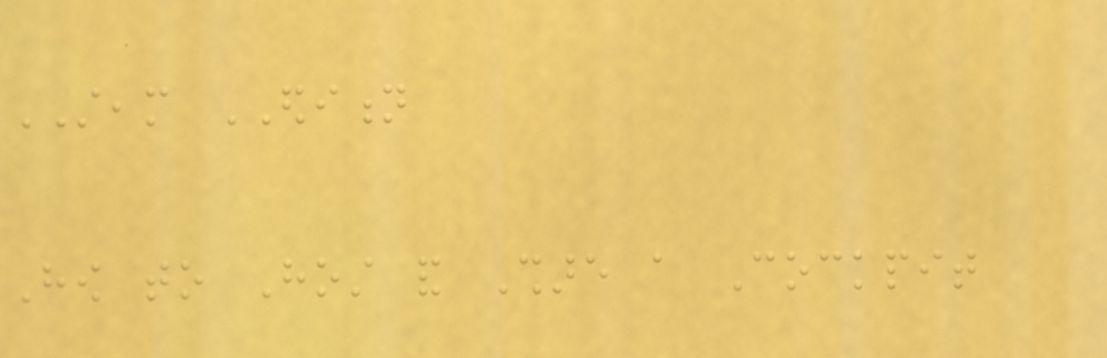STEAM EDITION
How to Host and Share a Cockpit
